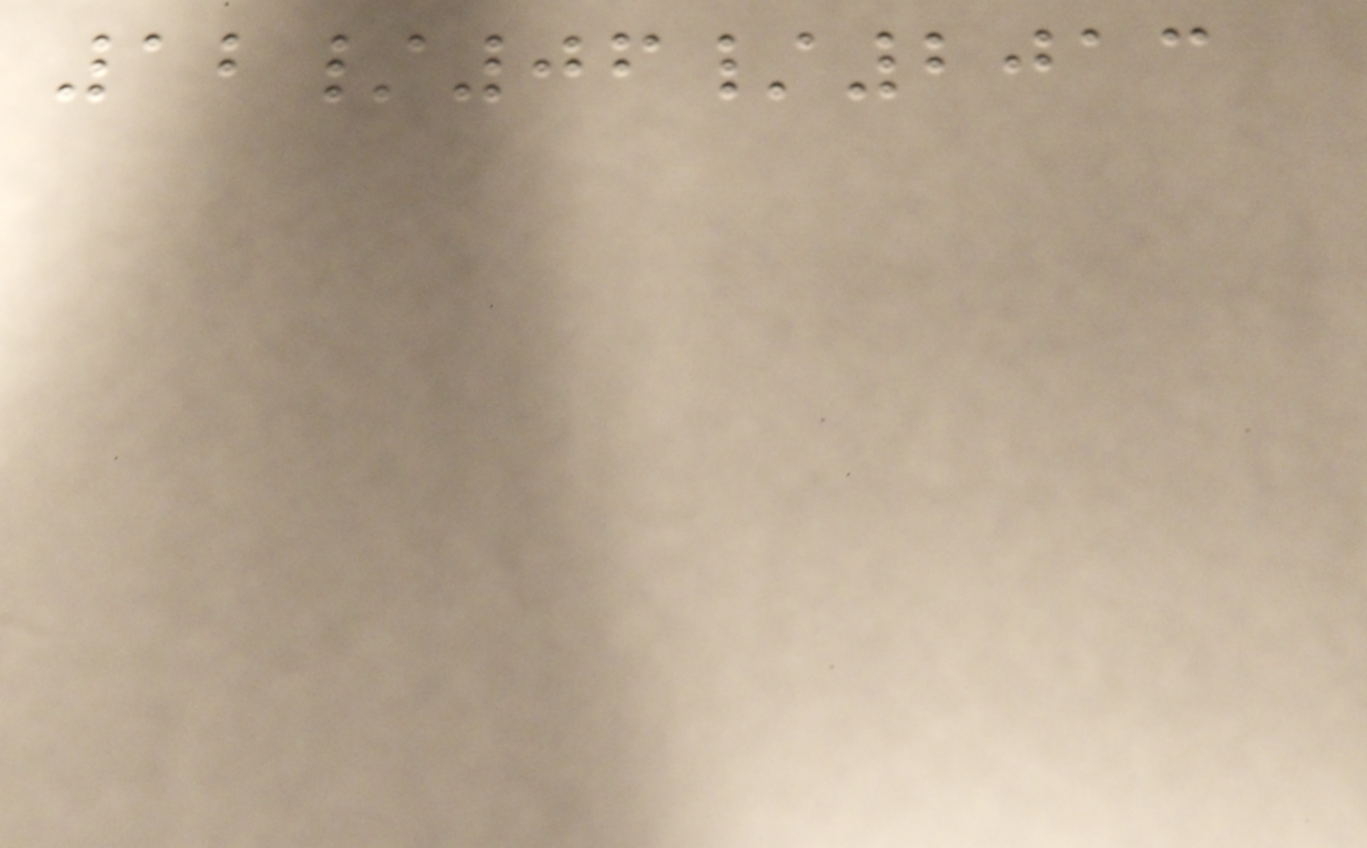12/06/2013
